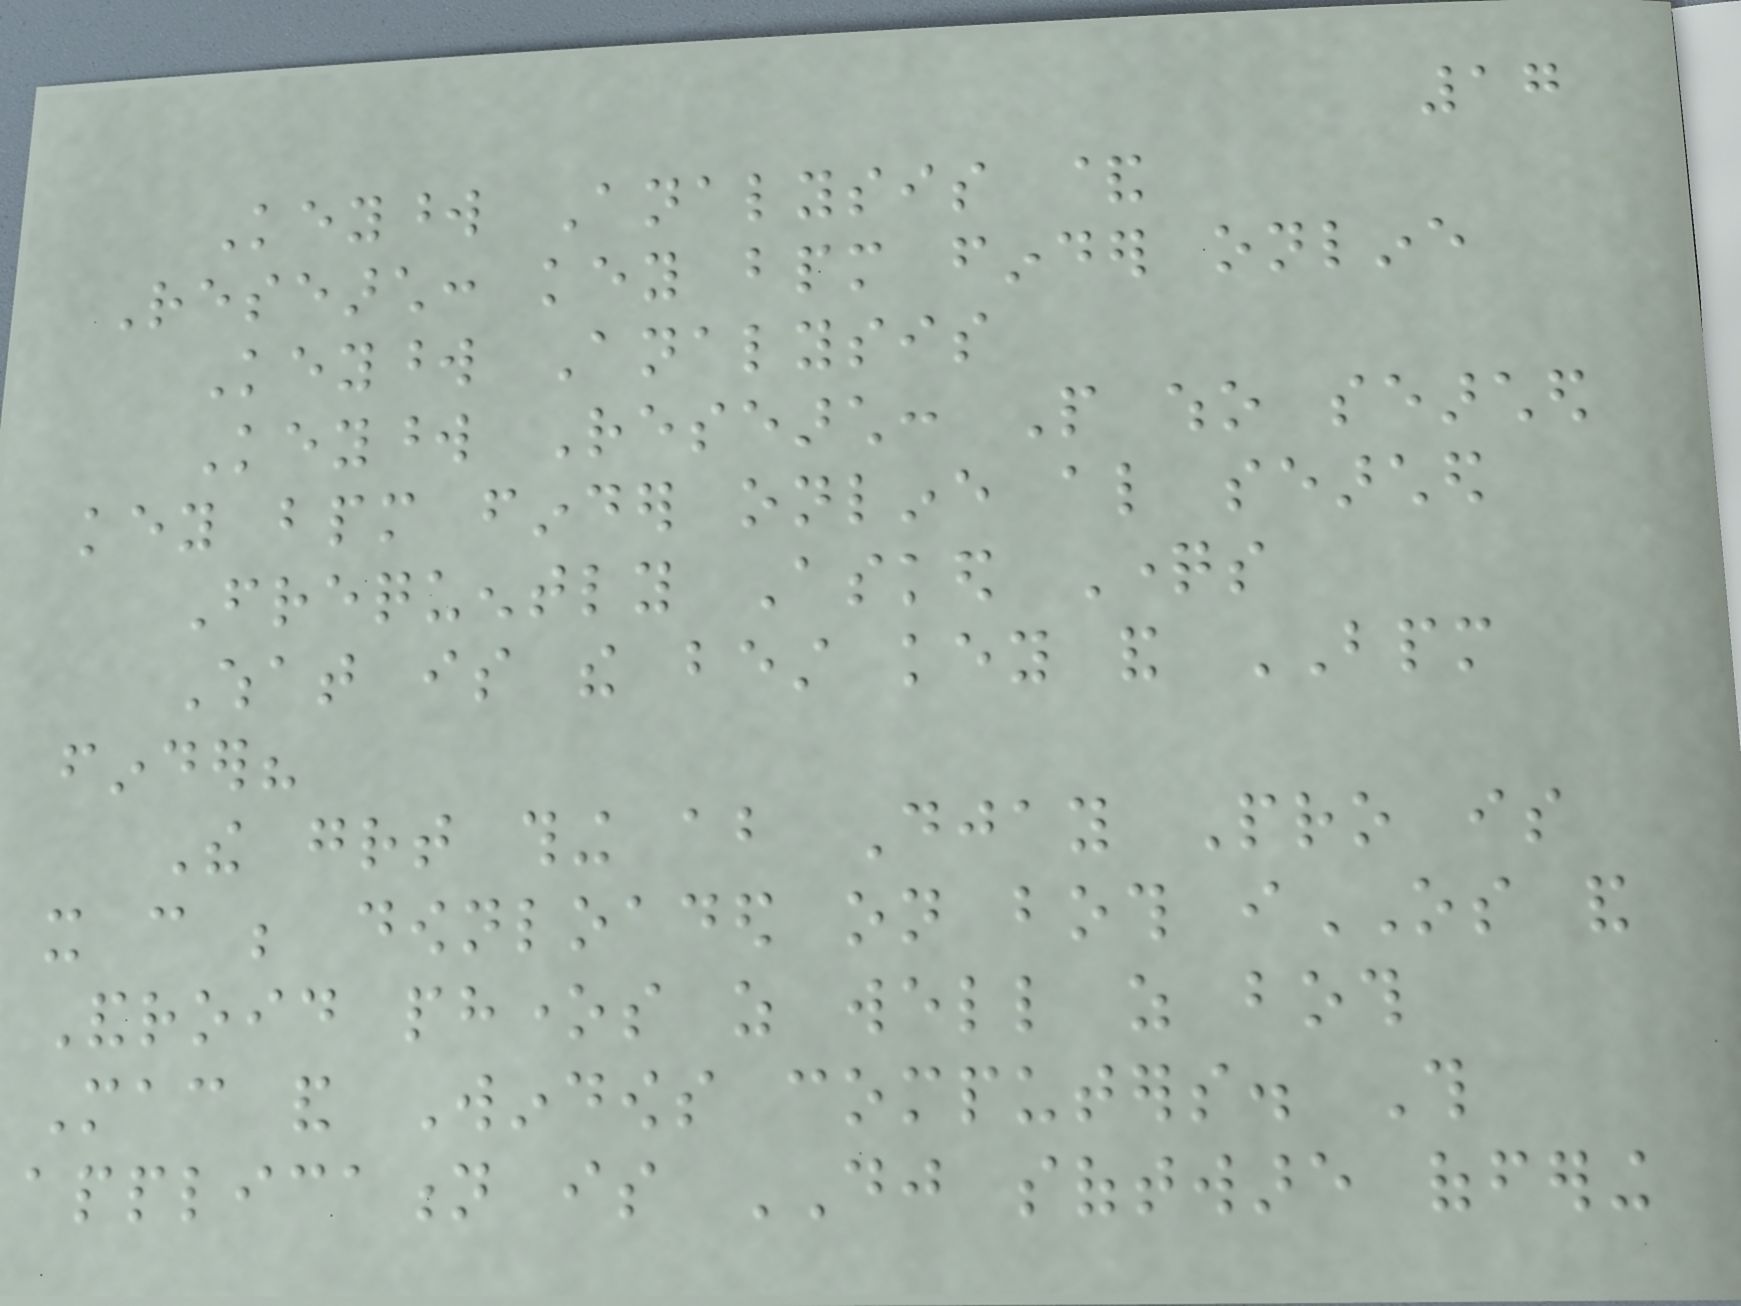17
Keyword Analysis &
Research: key bpm finder online
Keyword Analysis
Keyword Research: People who searched
key bpm finder online also searched
Frequently Asked Questions
What is the best key and BPM
finder?
The great thing about Djay Pro is
it can be downloaded on both iOS and
Android phones as well as both
Mac and Windows computers. This
application is DJ software offering
